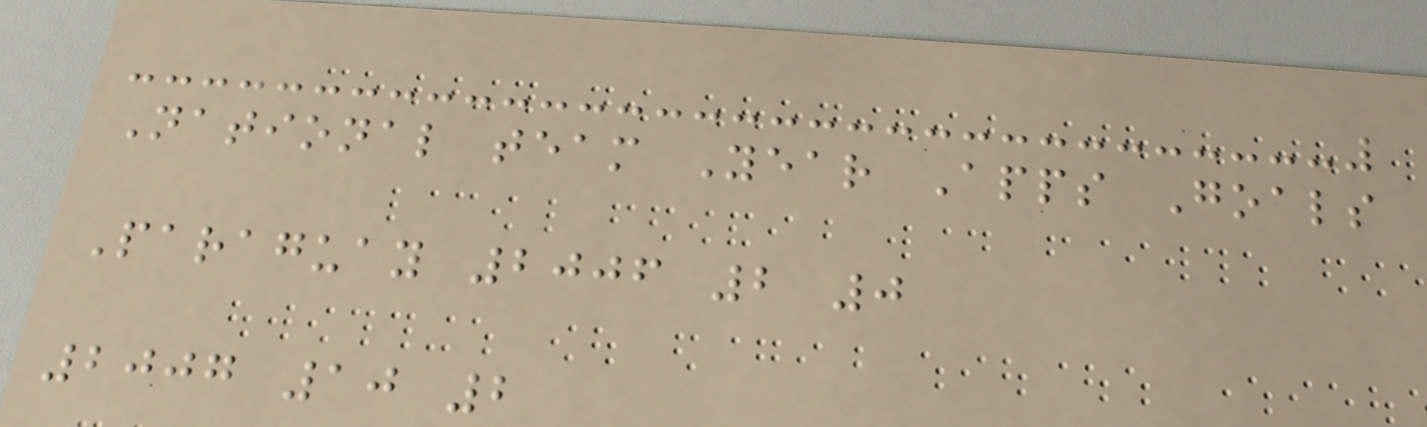National team Year Apps Goals
Paraguay 2006 2 0
2007 10 2
